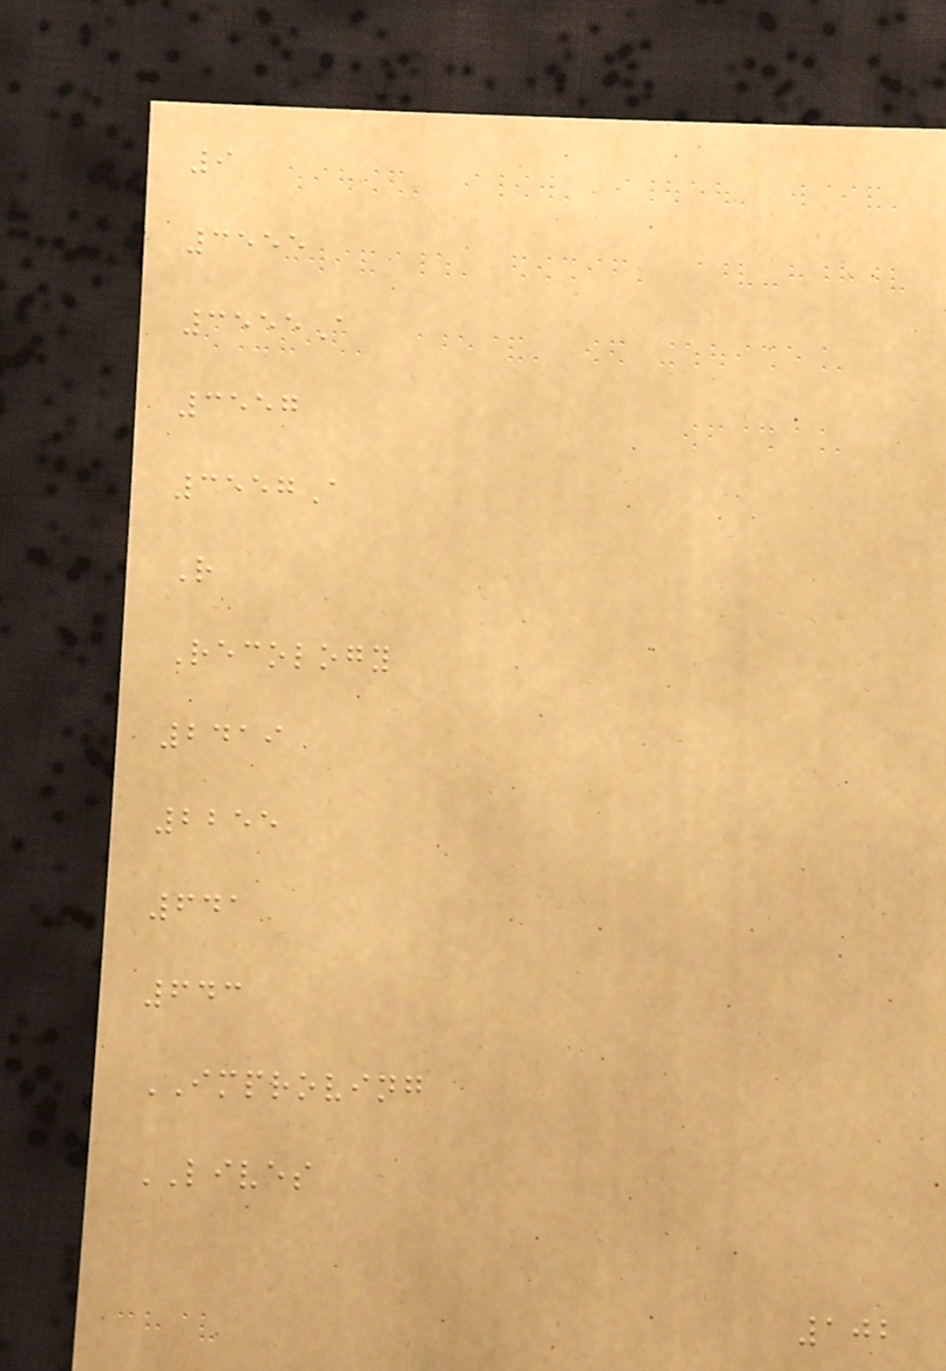9
3555
3555A
3557
3557A
R
Recology
2419
2255
641
643
IMPROVING
LIVES
102
